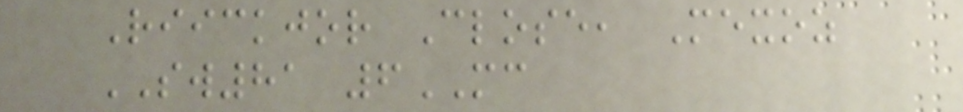Riickjor Close, Mexoz
SW81 6MC
